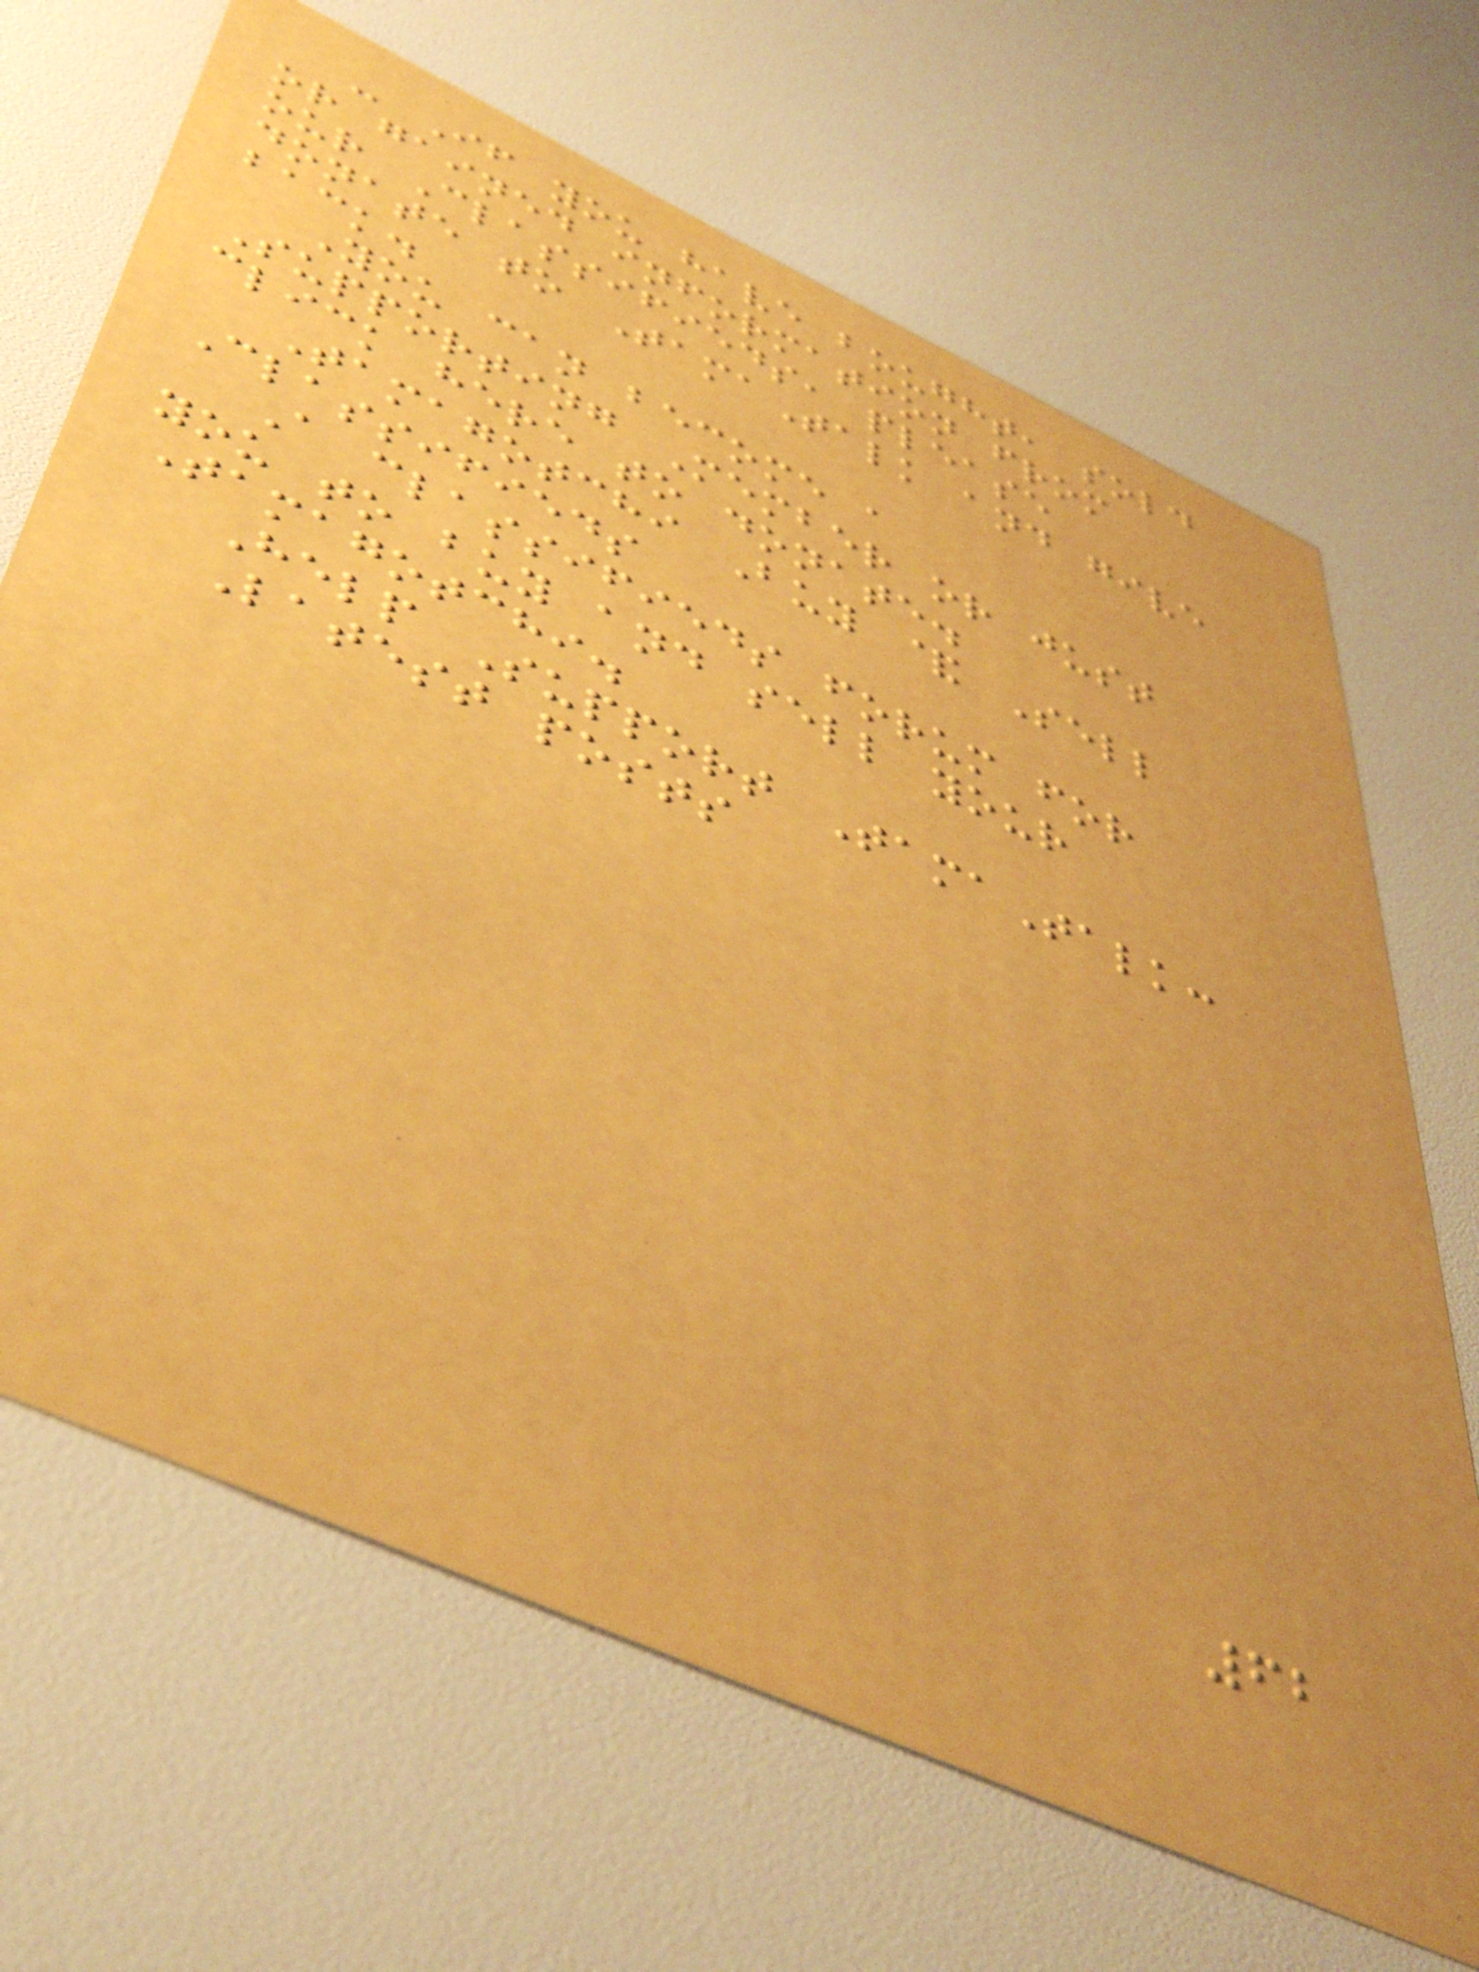- If you have bought, sold
or gained information from
our Classifieds, please
donate to TamaTalk and give
back.
You can become a
Supporting Member or just
click here to donate.
Tamagotchi Buy & Sell
Classifieds
A classifieds forum for
you to buy and sell your
Tamagotchi.
Help Support TamaTalk:
Latest posts
62
